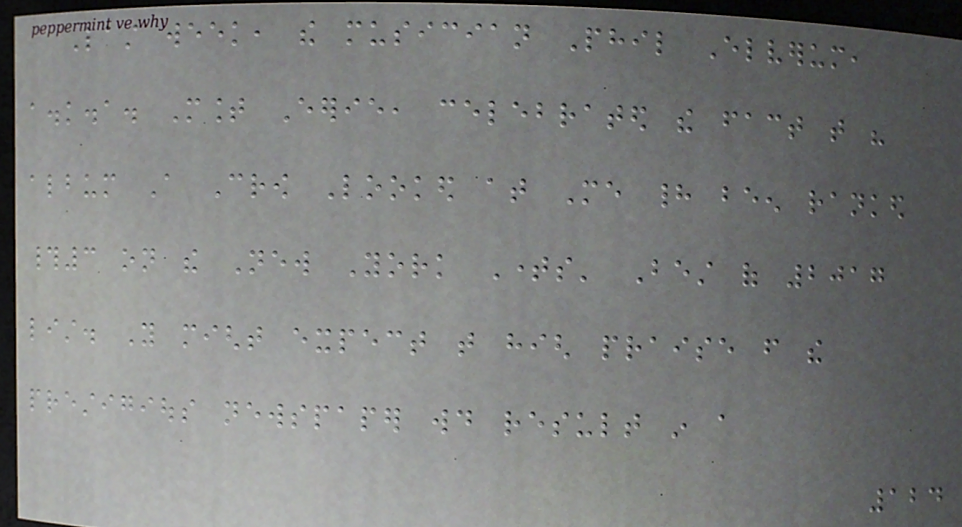Last week, the musician Phil Elverum,
a.k.a. Mount Eerie, celebrated the fact that his
album A Crow Looked at Me had been ranked
#3 on the New York Times' Best of 2017
list. You might expect that high praise from the
prestigious newspaper would result in a
124
